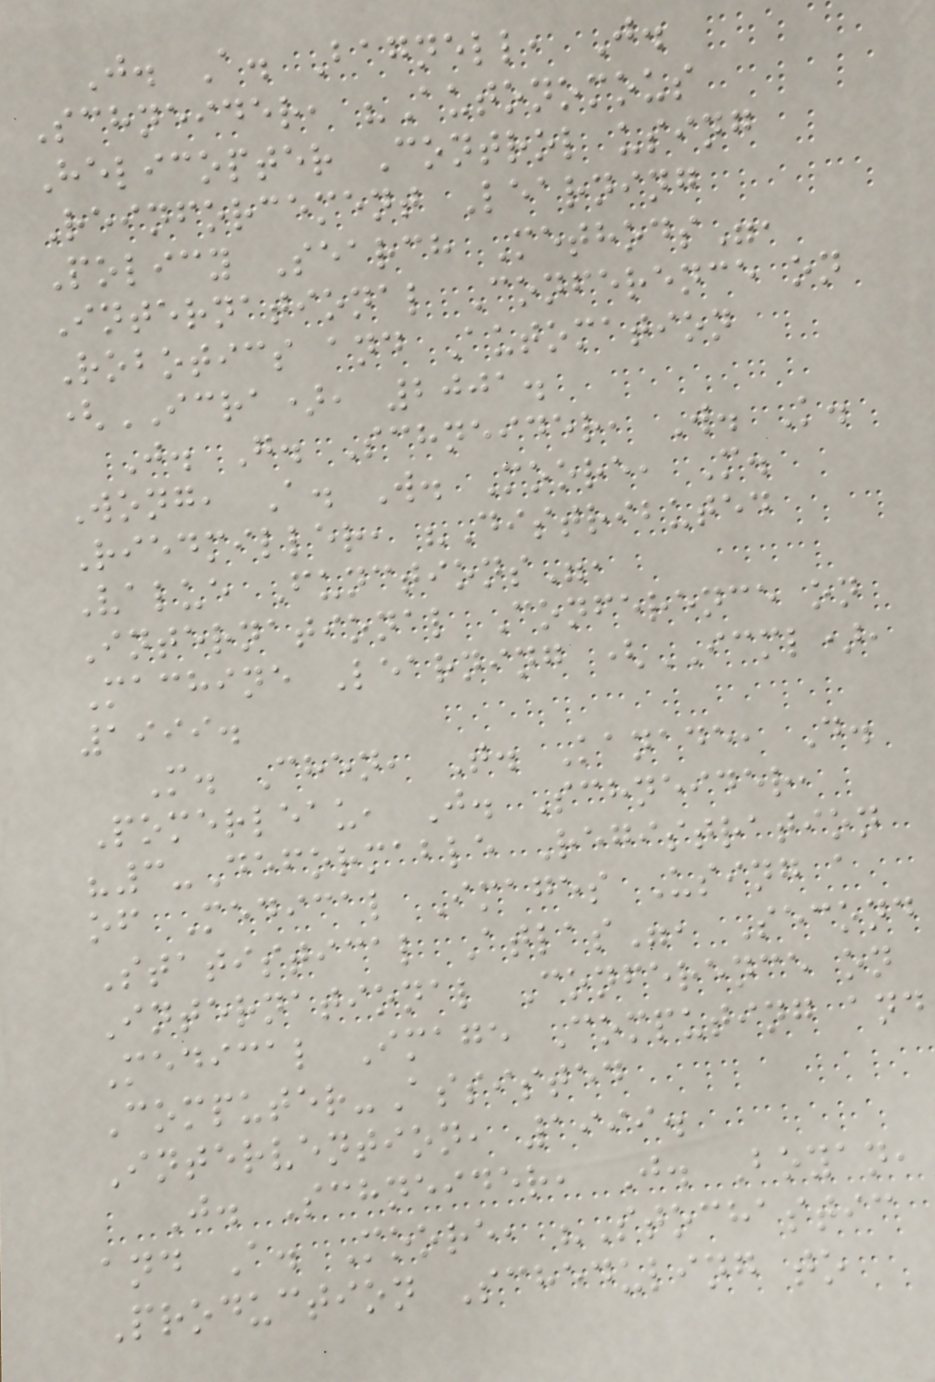J. A. Bagnell, J.
Schneider, "Autonomous
Helicopter Control using
Reinforcement Learning
Policy Search Methods",
International Conference on
Robotics and Automation
(ICRA), 2001.
J. G. Schneider, W. K.
Wong, A. W. Moore, M.
Riedmiller, "Distributed
Value Functions",
International Conference on
Machine Learning (ICML),
1999.
M. Chen, T. Kanade, D.
Pomerleau, J. Schneider,
"3-Deformable Registration
of Medical Images Using a
Statistical Atlas", Second
International Conference on
Medical Image Computing and
Computer-Assisted
Intervention, 1999.
J. Schneider, J. Boyan,
and A. Moore, "Stochastic
Production Scheduling to
